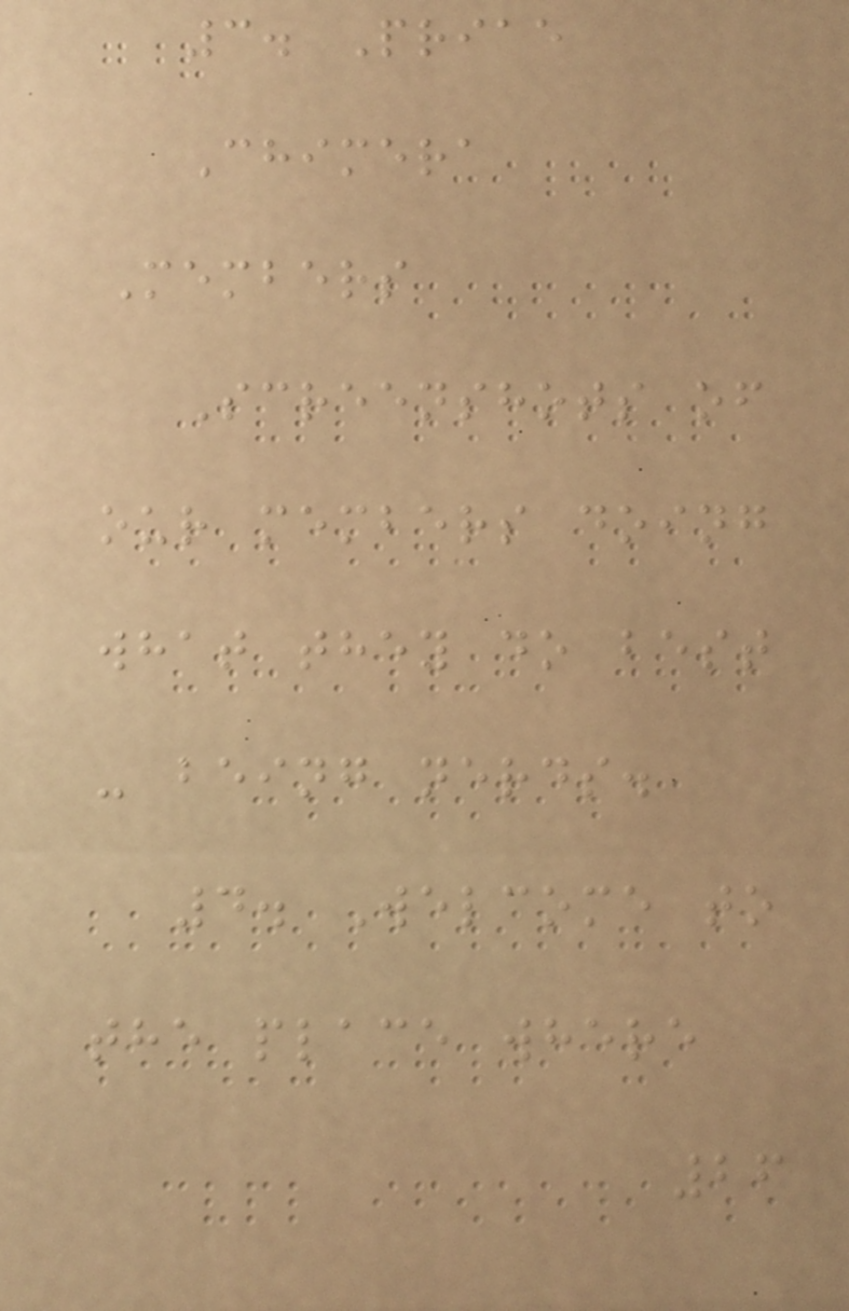3. Priae
Chimera
Members
Screenshots of
our members doing
what they do best
- being nerds.
4. Welcome to
the place where
26
